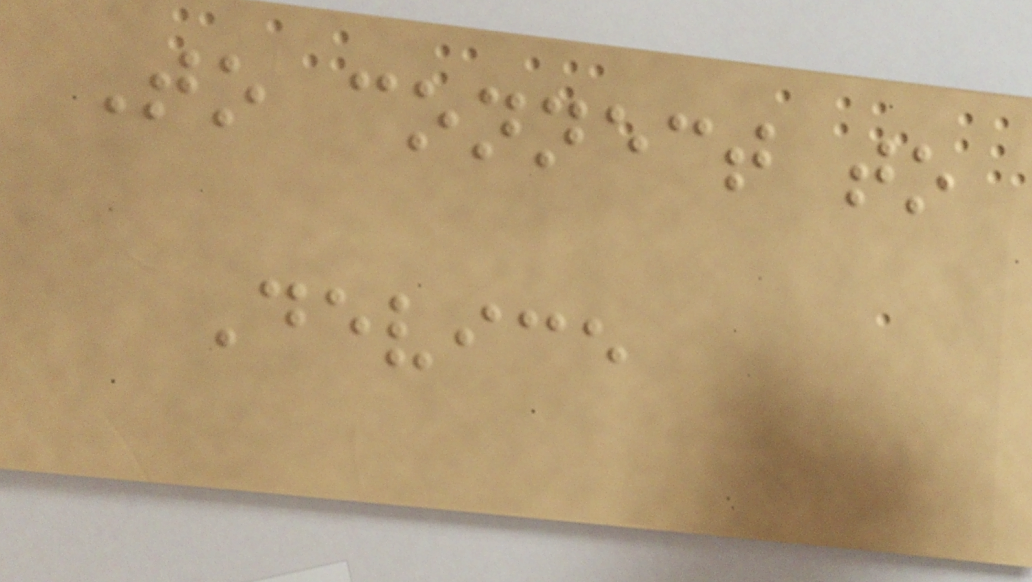To connect to
Device
